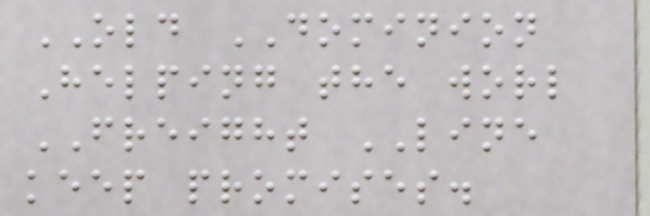OLD DOMINION
Helping the worl
FREIGHT LINE
keep promises.
